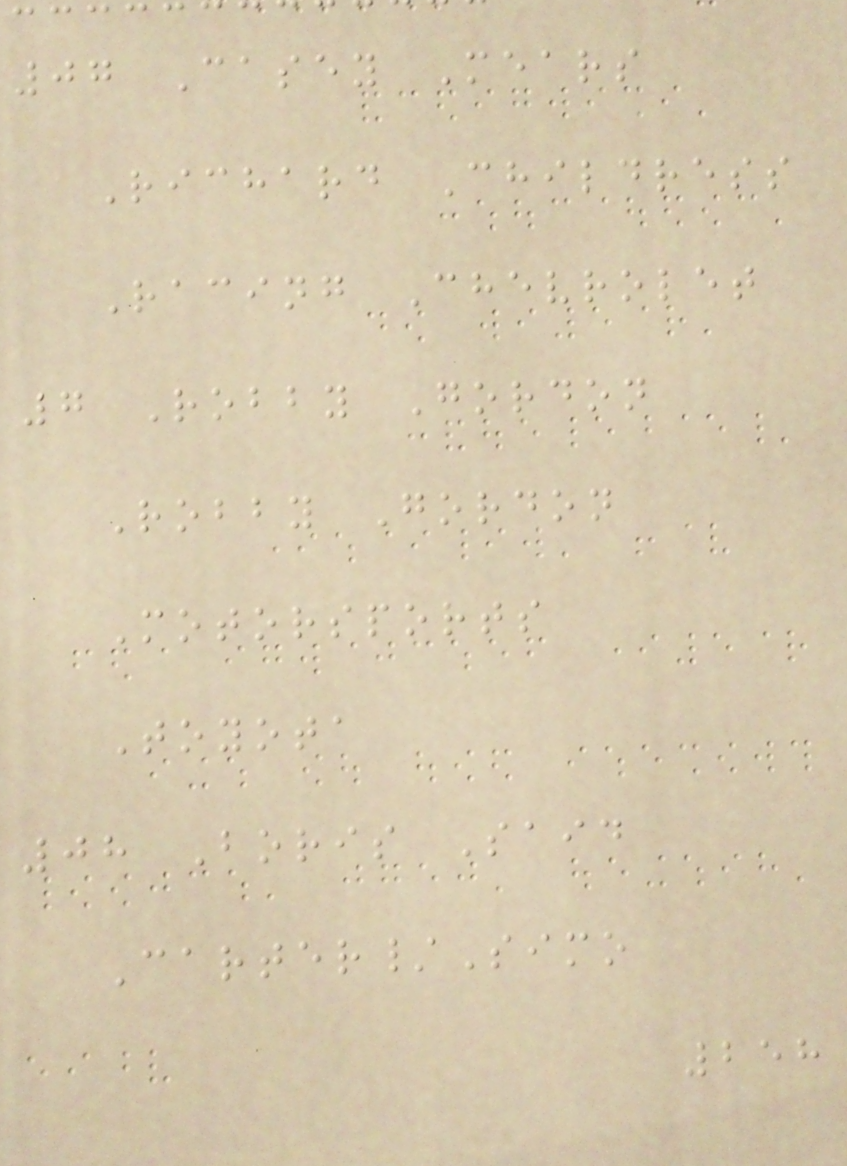07 Casey Mears
Richard Childress
Racing Chevrolet
7 Robby Gordon
Robby Gordon
Motorsports
Toyota
08 Boris Said
Carter/Simo
258
